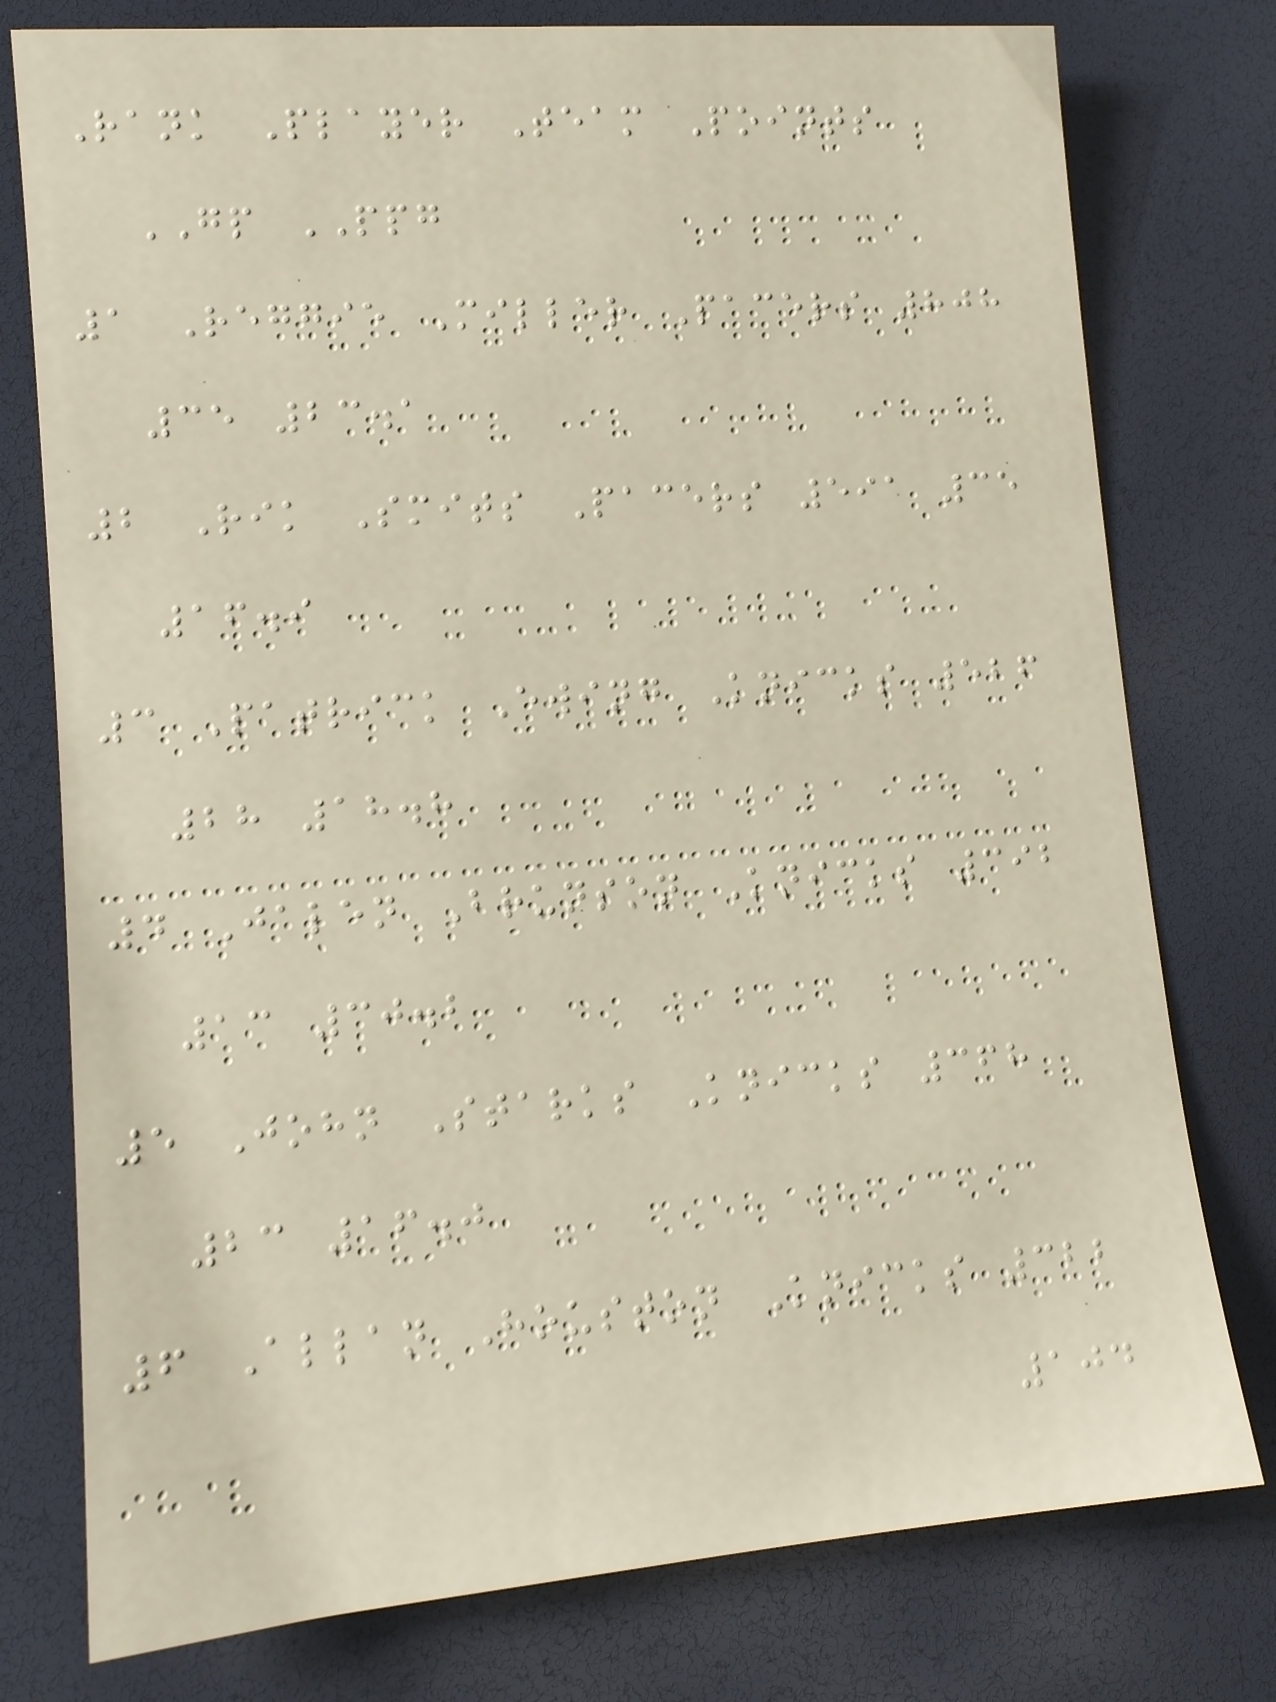Rank Player Team Points
GP PPG
1 Reggie Miller Pacers 808
35 23.1
2 Rik Smits Pacers 591 35
16.9
3 Patrick Ewing Knicks 526
28 18.8
4 Jalen Brunson Knicks 392
13 30.2
5 John Starks Knicks 368
23 16.0
6 Allan Houston Knicks 322
104
